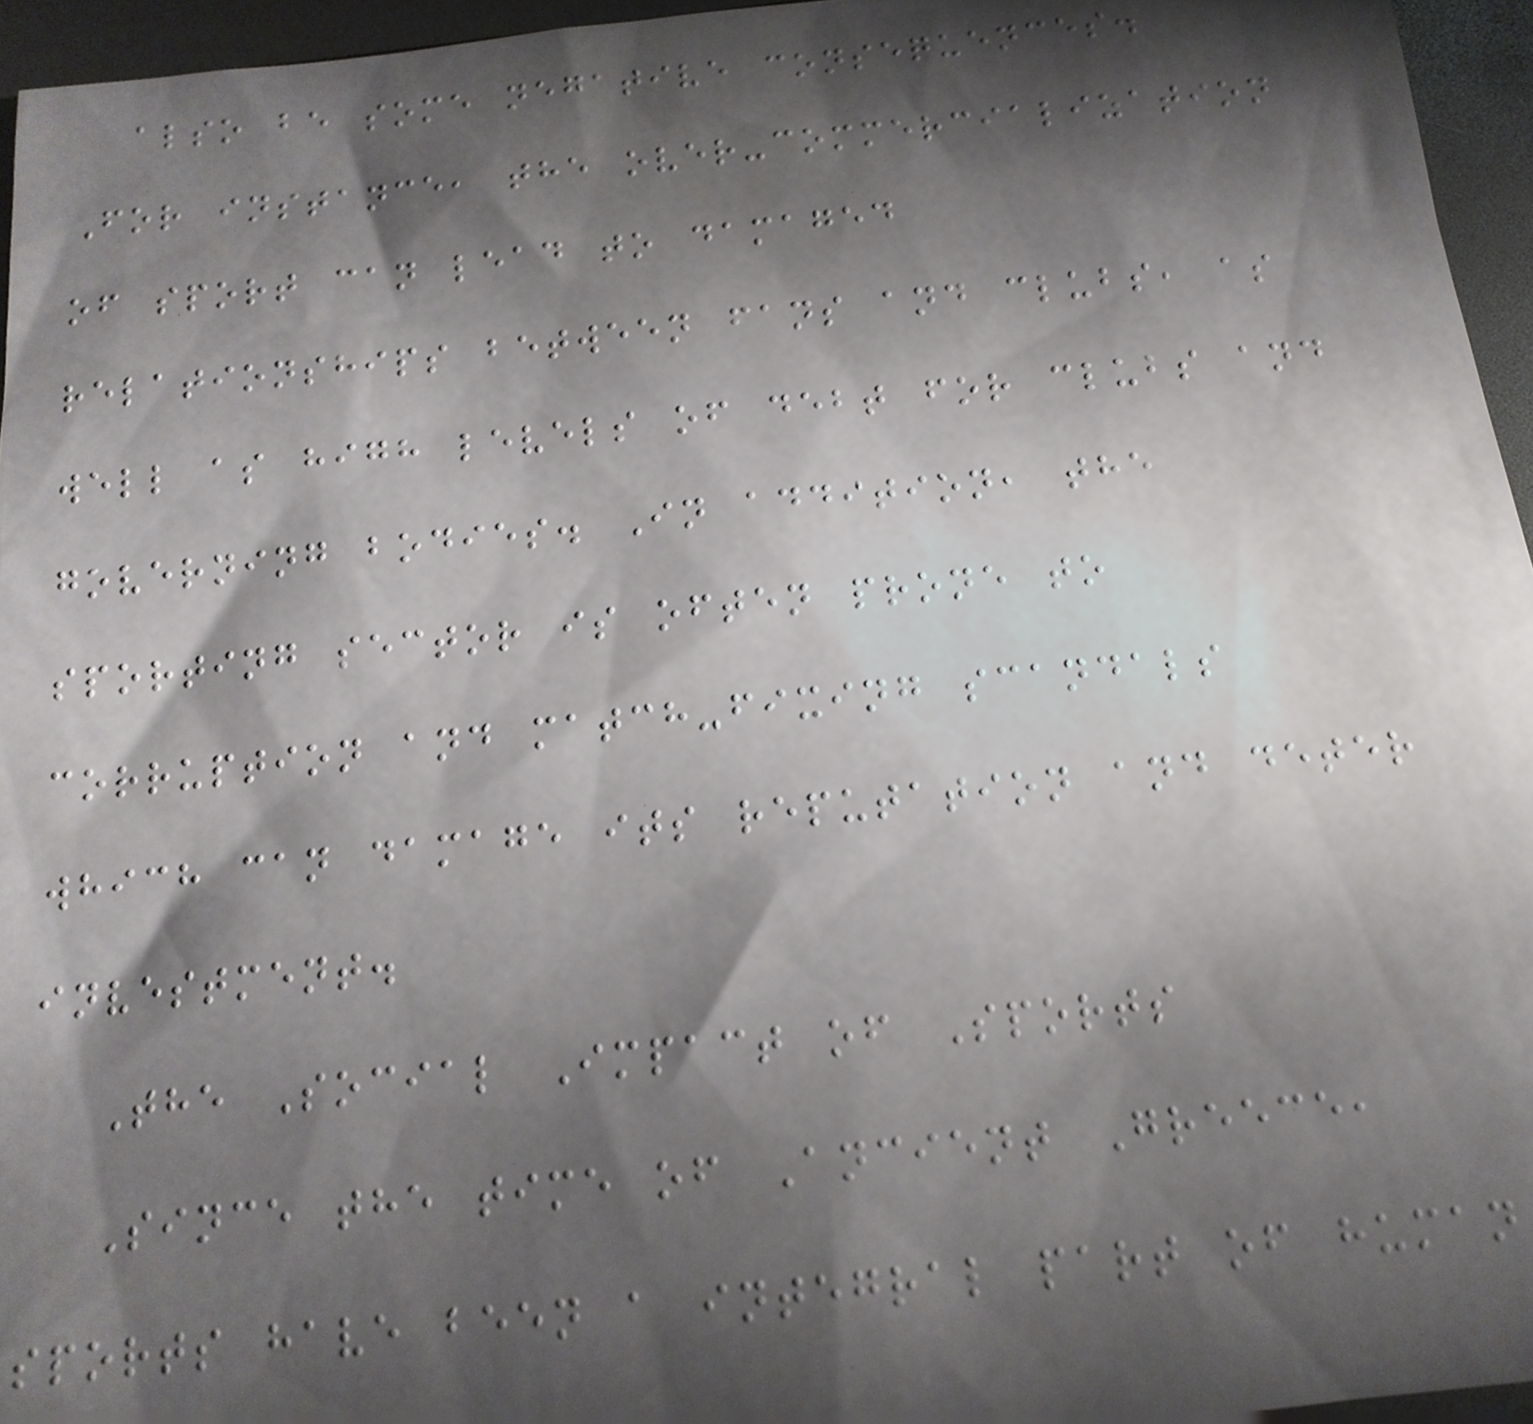also be some negative consequences.
For instance, the over-commercialization
of sport can lead to damaged
relationships between fans and clubs, as
well as high levels of debt for clubs and
governing bodies. In addition, the
sporting sector is often prone to
corruption and match-fixing scandals
which can damage its reputation and deter
investment.
The Social Impact of Sports
Since the time of Ancient Greece,
sports have been a integral part of human
